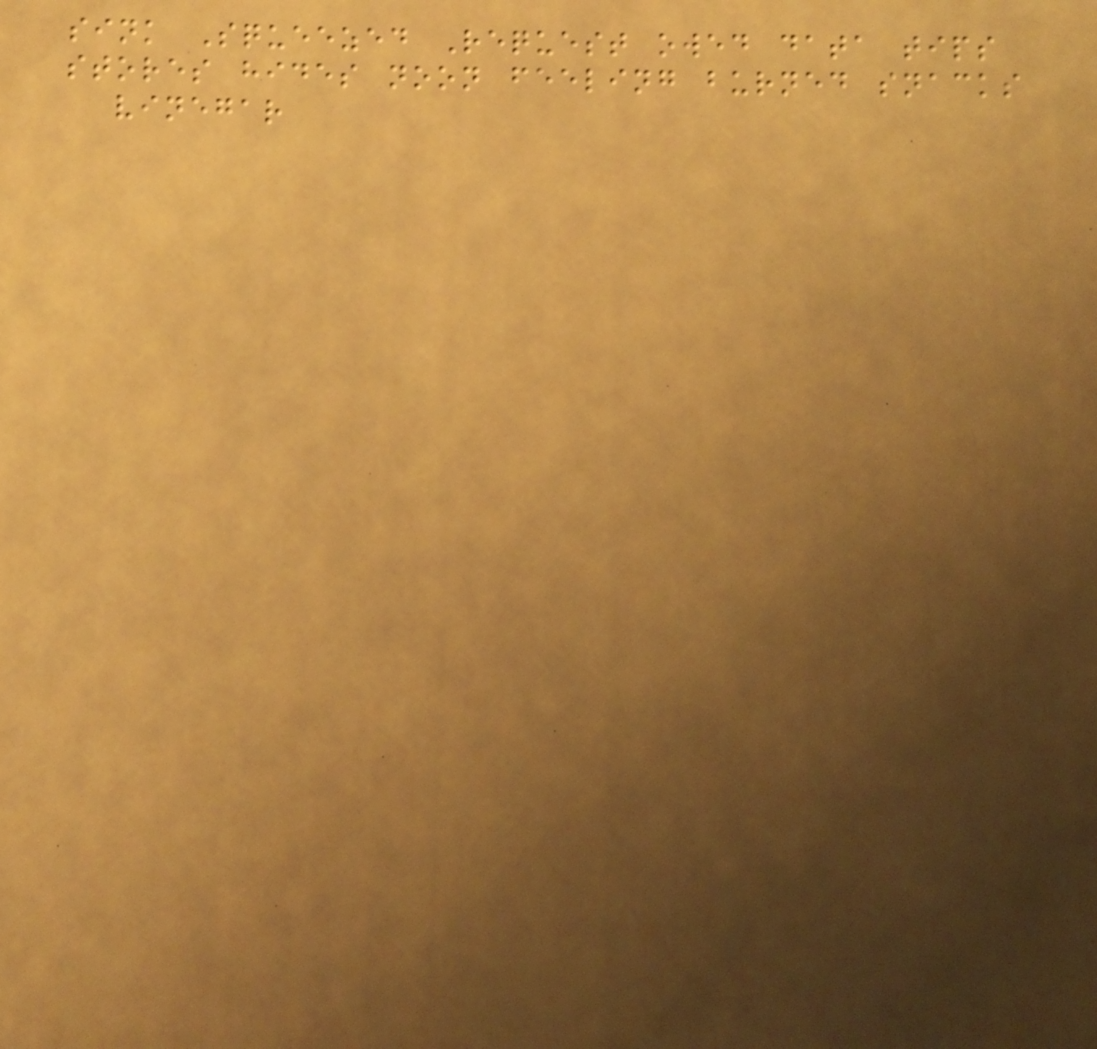sink Squeezed Request owed data tips
stores hides noon feeling burned snacks
vinegar
